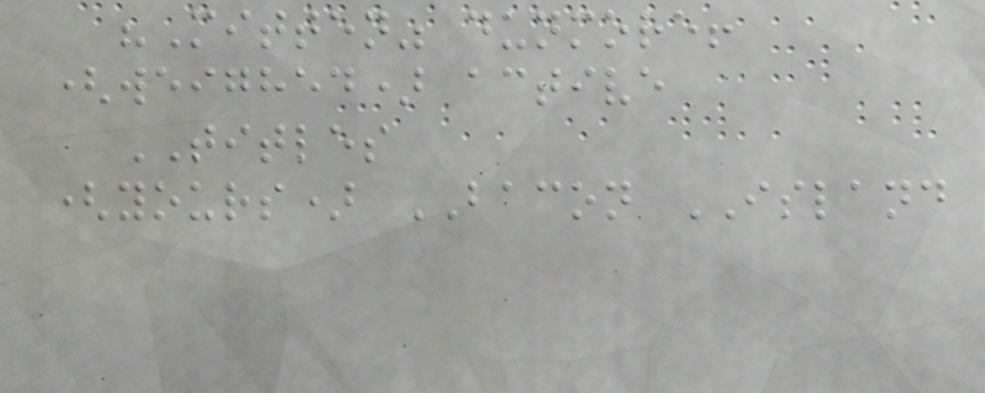"Mitten" dunmore!
(weighed) active
TITLES
(yours) BACON ISLAND
